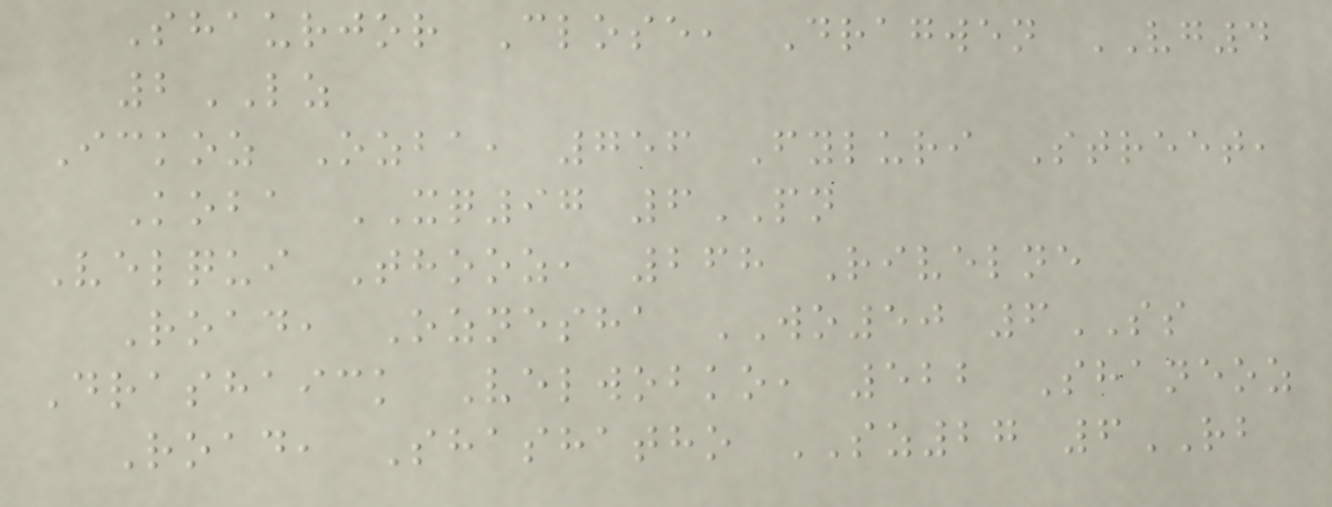Shaurjor Close, Dragwen VG4
2LZ
Ickoz Ozba, 756 Fyluri Street,
Koba XQ97 6PN
Velqui Thooz, 268 Rivelne
Road, Oznesha WO50 6SS
Drashaick Velwobko, 522 Shaneoz
Road, Shashatho SZ27 6RB
